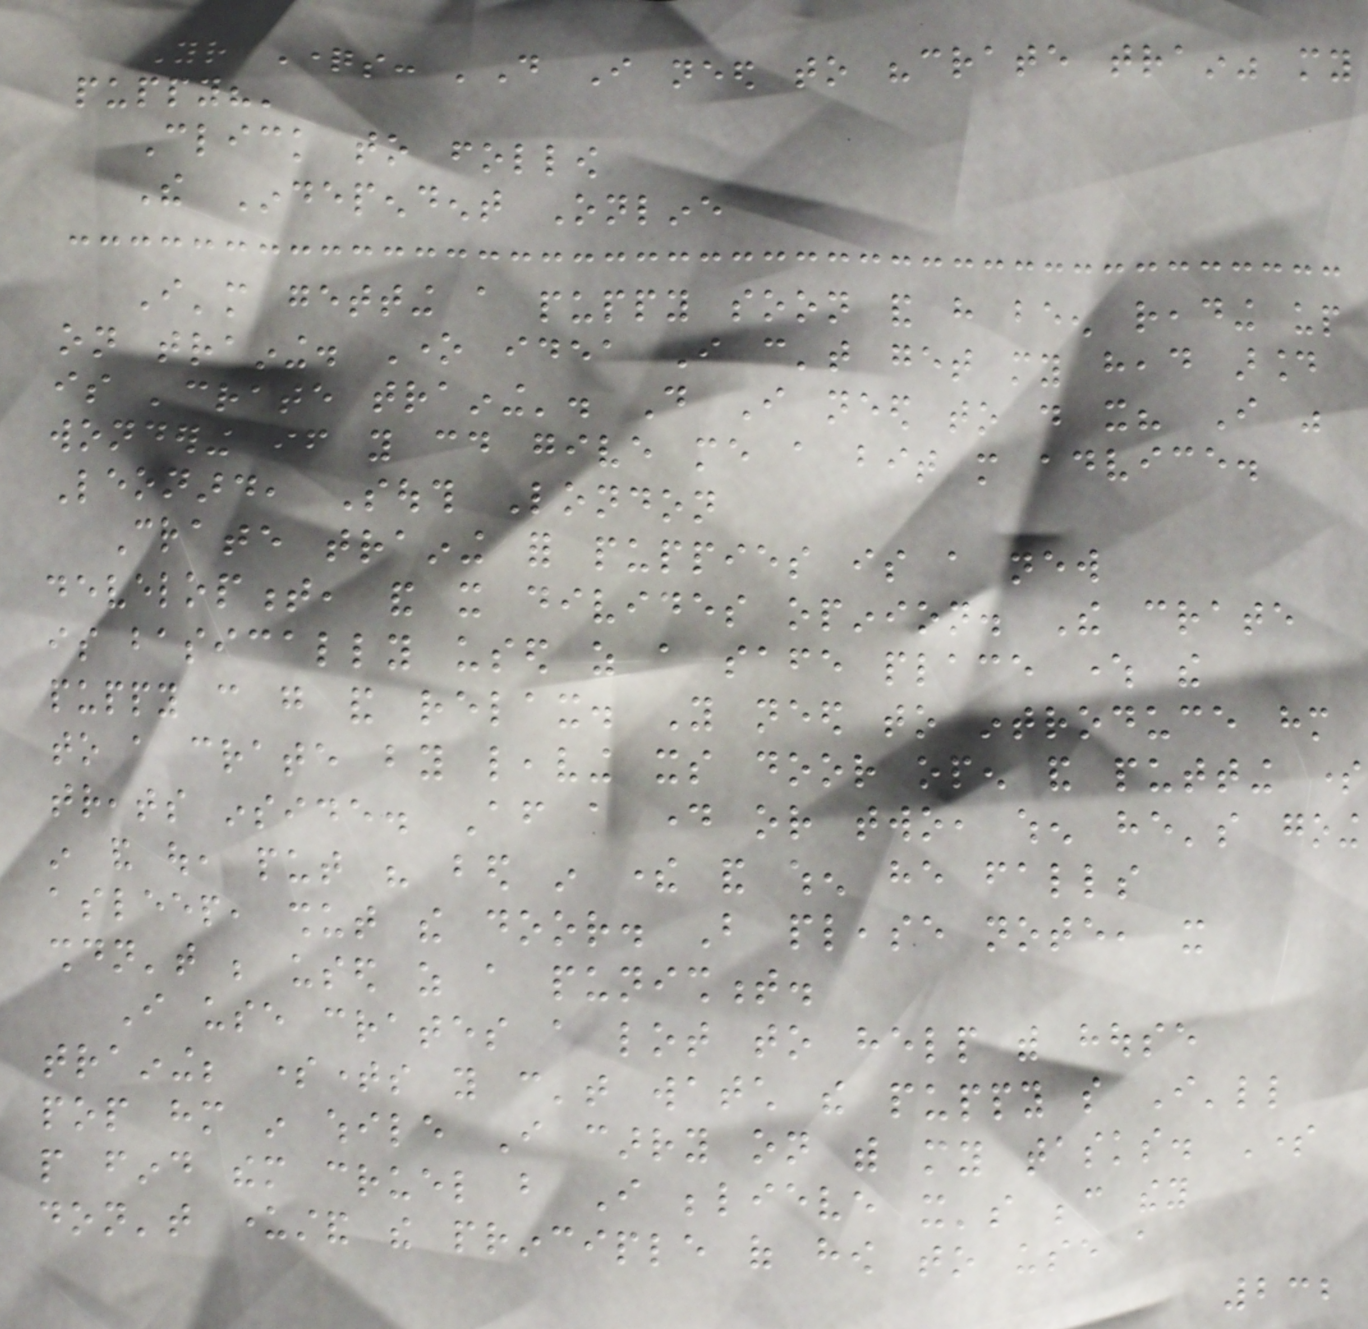Your Questions: 'Do I need to "crate train" my
puppy?'
Click to follow
The Independent Online
I'm getting a puppy soon and have been reading up
on training. One idea I can't get my head around
is 'crate training'. Do I need to do it? I was
wondering if you could give me a bit more advice.
Leonard, South London
Crate training for puppies is a new
development, and it divides opinion. The crate
is basically used as a safe place where the
puppy can go and relax. You need to introduce him
to a crate by leaving its door open and putting some
treats inside. After a day or two, when he's going
in and out, put his bed in there and when he falls
asleep, shut the door. But please note, it
shouldn't be used as a punishment.
I use crates a lot to help with house
training; sometimes you can't watch the puppy so I'll
pop him in while I carry on with my tasks. Some
people find them cruel but I believe it's because they
don't understand the principle of how to use a
232
